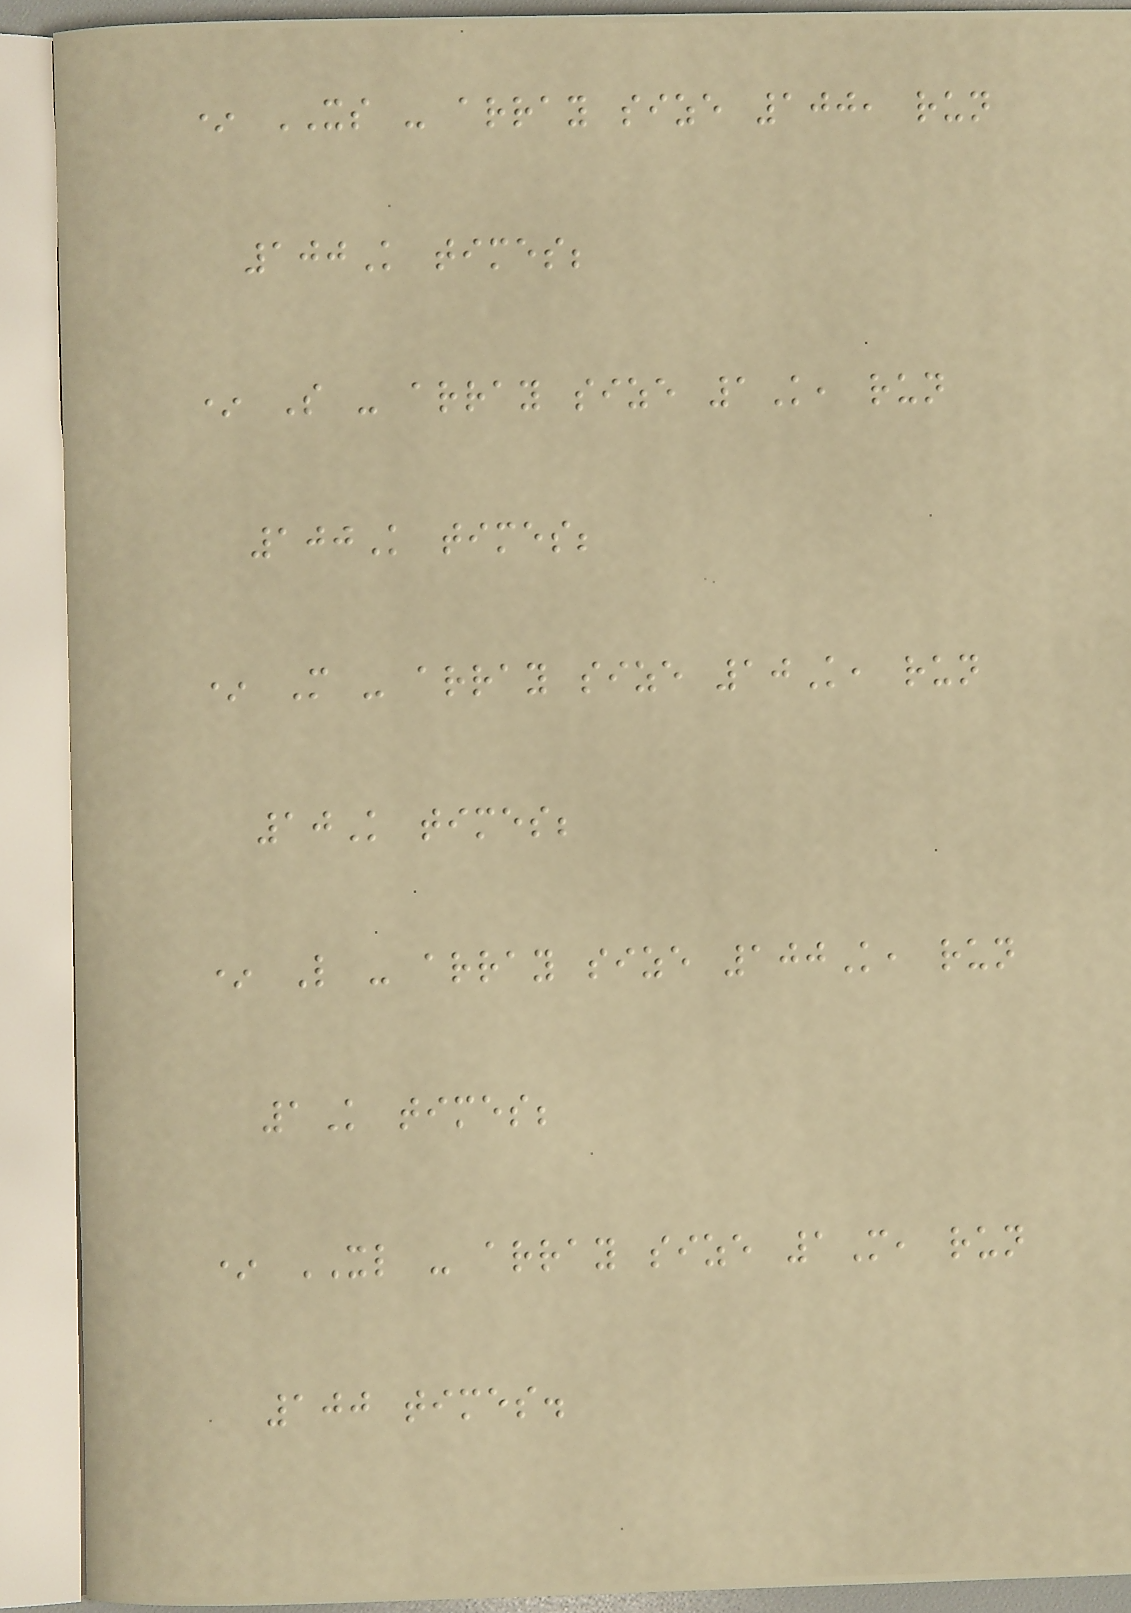* XS - array size 100, run
100K times;
* S - array size 1K, run
100K times;
* M - array size 10K, run
10K times;
* L - array size 100K, run
1K times;
* XL - array size 1M, run
100 times.
